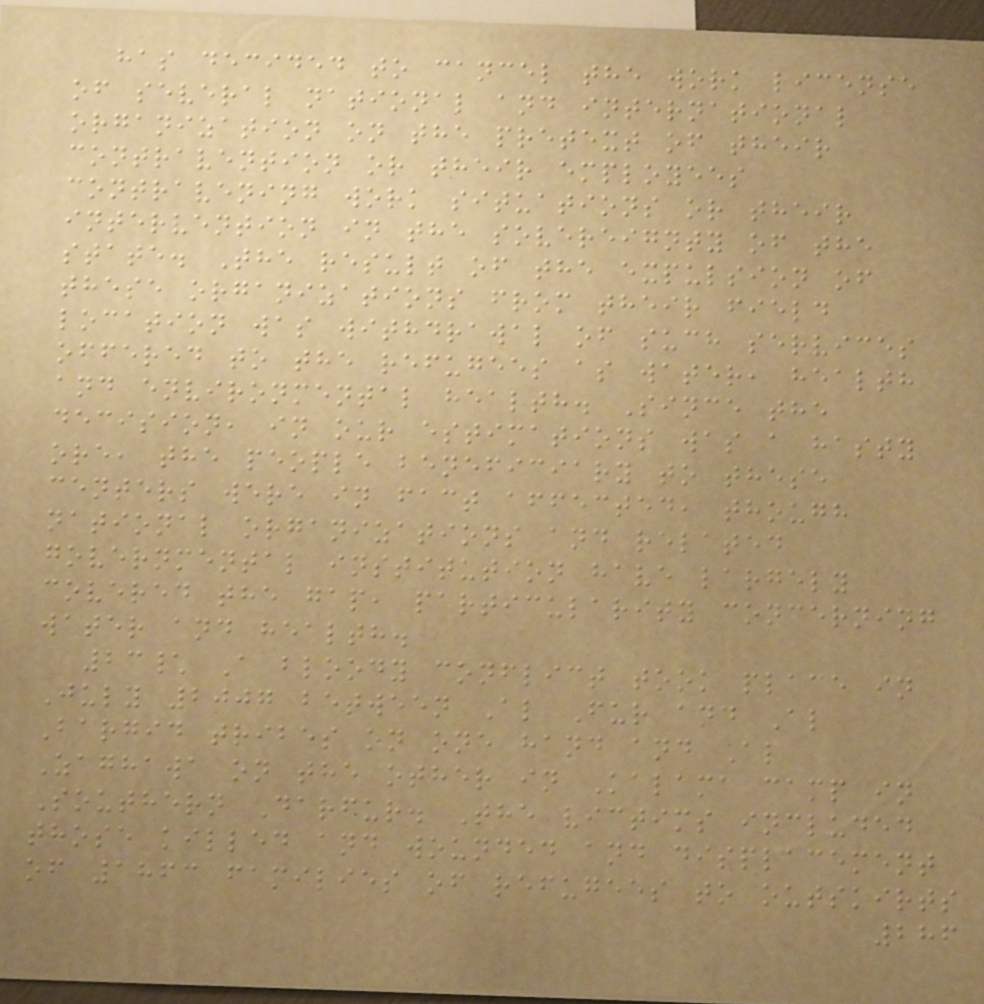has decided to cancel the work license
of several national and international
organization on the pretext of their
contravention or their employees
contravening work situations or their
intervention in the sovereignty of the
state. The result of the expulsion of
these organizations from their field
location was withdrawal of such services
offered to the refugees as water, health
and environmental health. Since the
decision, in our estimations was a hasty
ore, the people beneficiary to these
centers were in fact affected, though
national organizations and related
governmental institution have largely
covered the gap, particularity concerning
water and health.
23\ A bloody conflict took place in
July 2007 between Al Fur and Al
Bargid tribes on one hand and Al
Zaghawa on the other in Kalama camp in
Southern Darfur. The victims included
those killed and wounded and displacement
of 1863 families of refugees to outskirts
286
